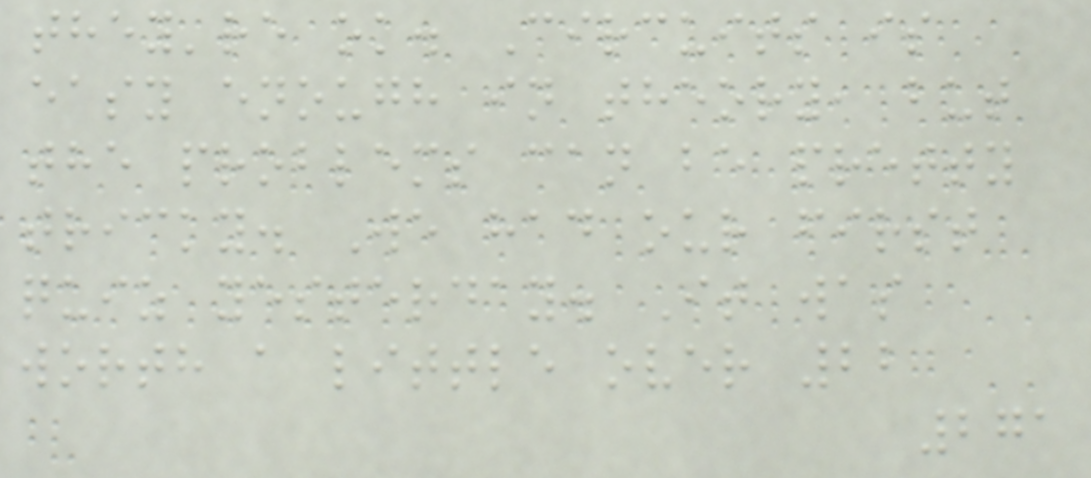they're ok. Circuits is
easy enough in theory, but
the problems can be pretty
tricky. We had our first
quiz yesterday. It was
worth a little over 22
271
